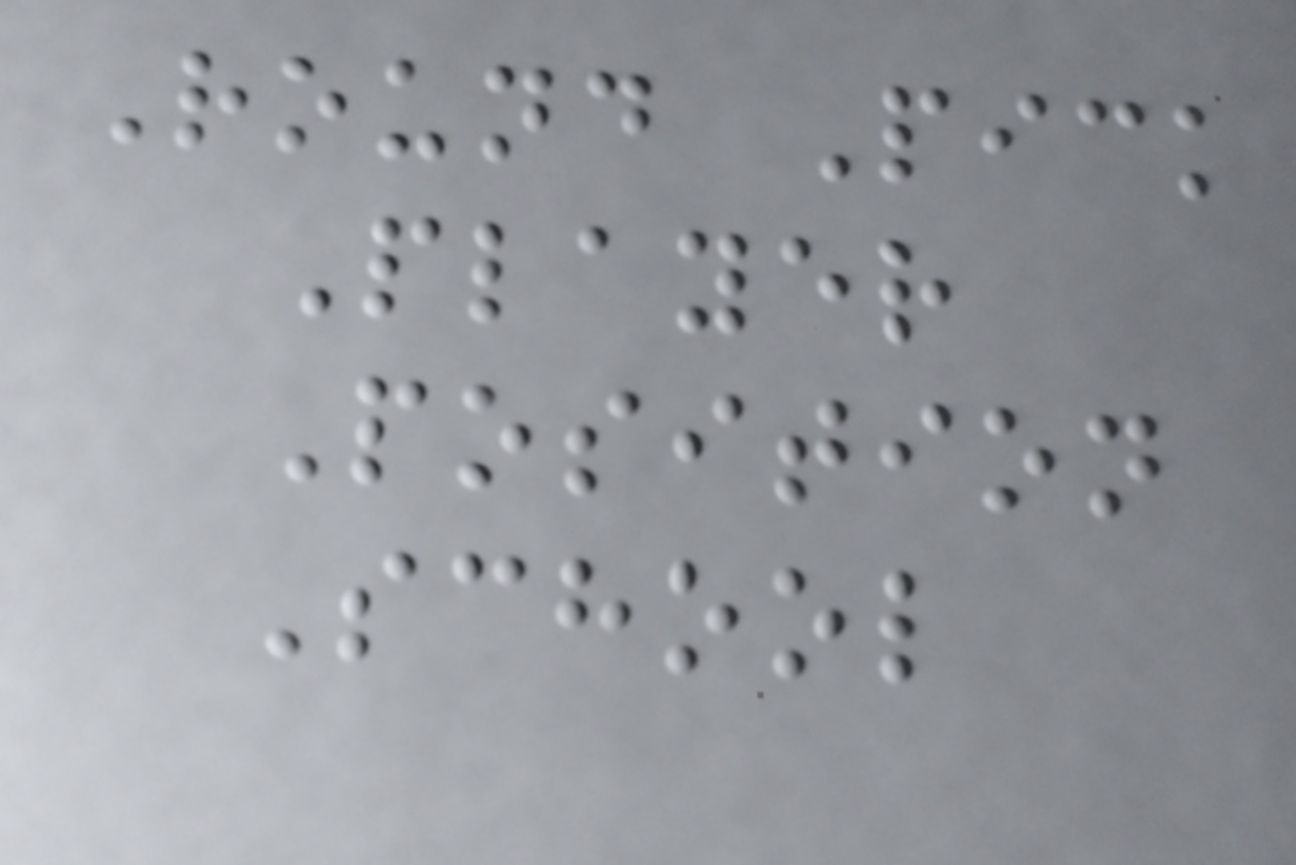Round Pick
Player
Position
School
